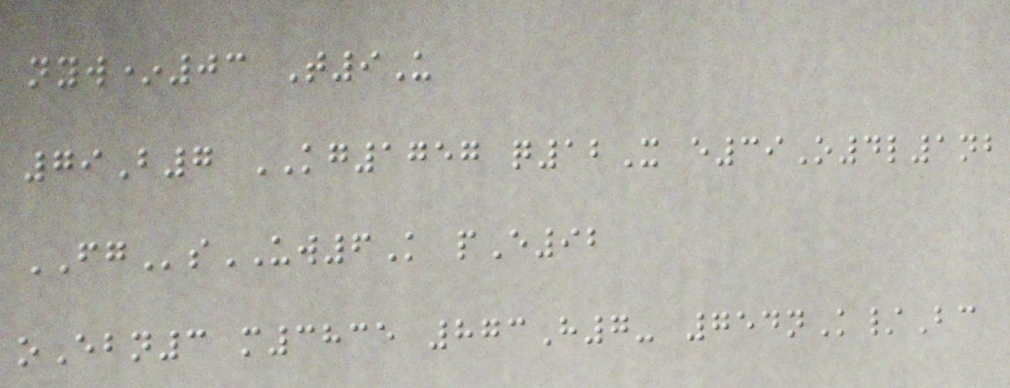nyw*03 T9U
79B7 KG1757 q12X e39O4l1nb
FGsUW6K pE92
oEbn3 m3835 873H7- 754nK/Bc
